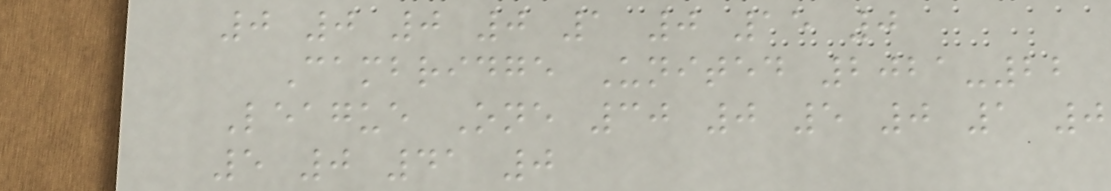0 0 0 0 1 0 15 0
Cambridge United 2021-22
League One 30 0 5 0 1 0
5 0 41 0
